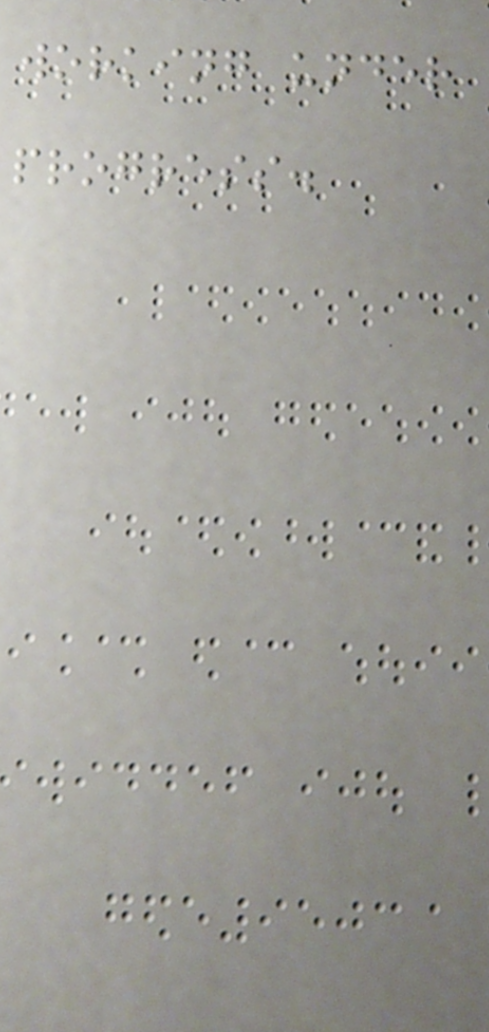working under
progress.
